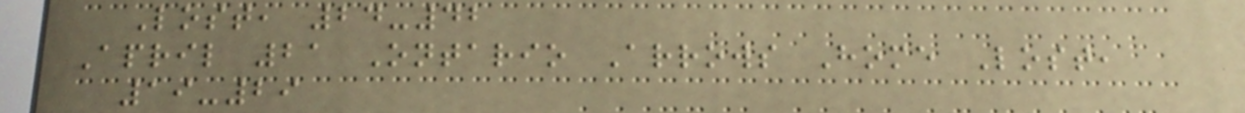Lost, 24-42
April 21 Ontario Arrows Home Lost,
19-29
